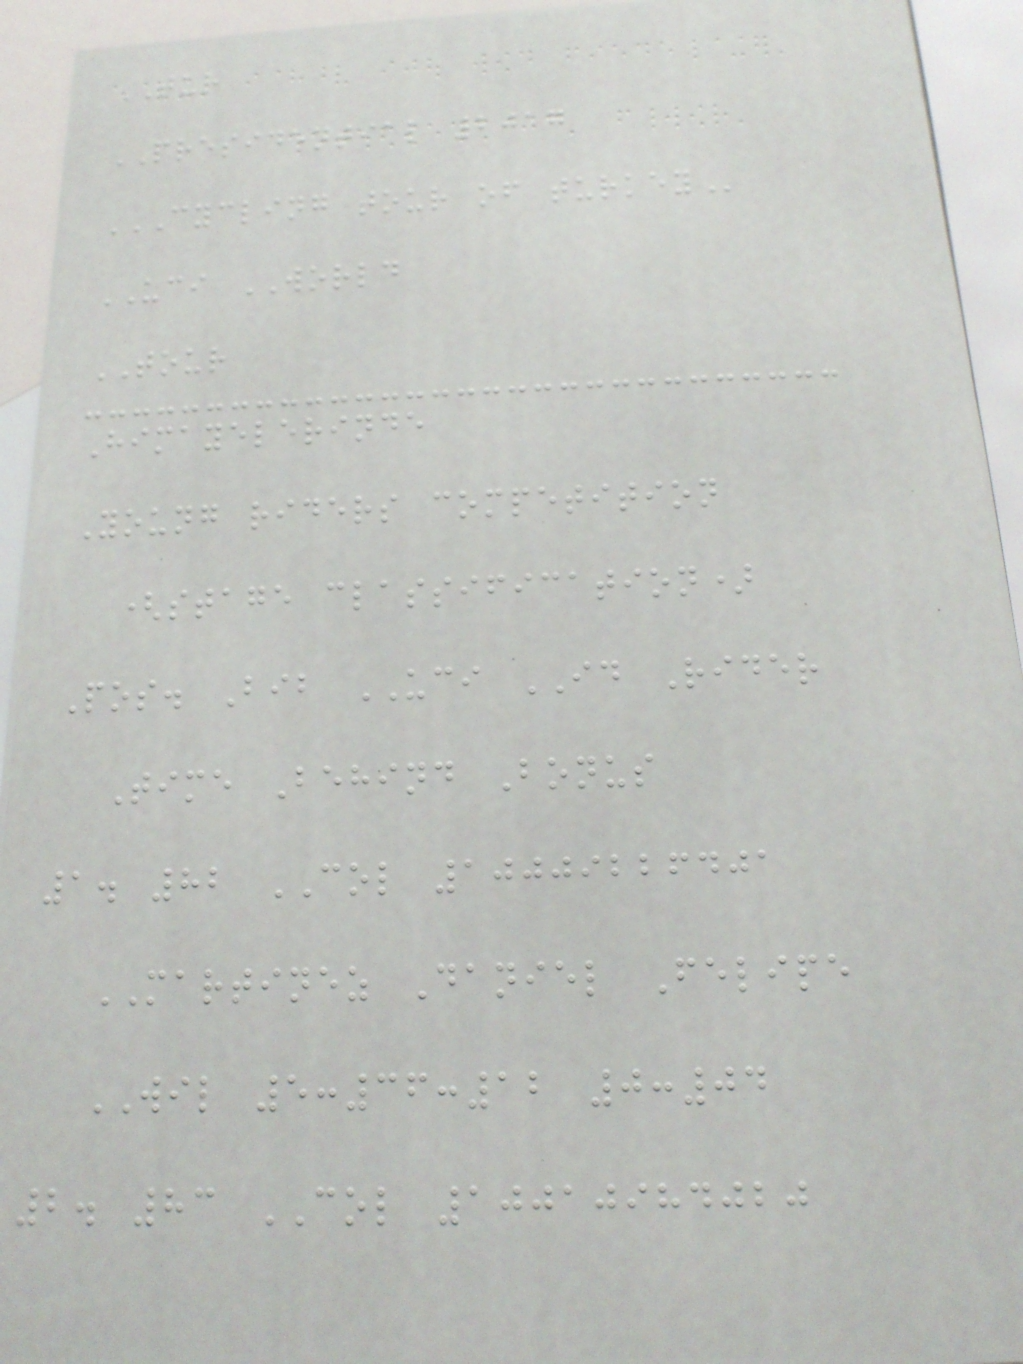TUR
PRESIDENTIAL 2017
CYCLING TOUR OF TURKEY
UCI WORLD
TOUR
Himayelerinde
Young riders competition
(stage classification)
Pos. Bib UCI ID Rider
Time Behind Bonus
1. 82 COL 10009226401
MARTINEZ Daniel Felipe
WIL 5:36:12 0:04
2. 83 COL 10010984020
